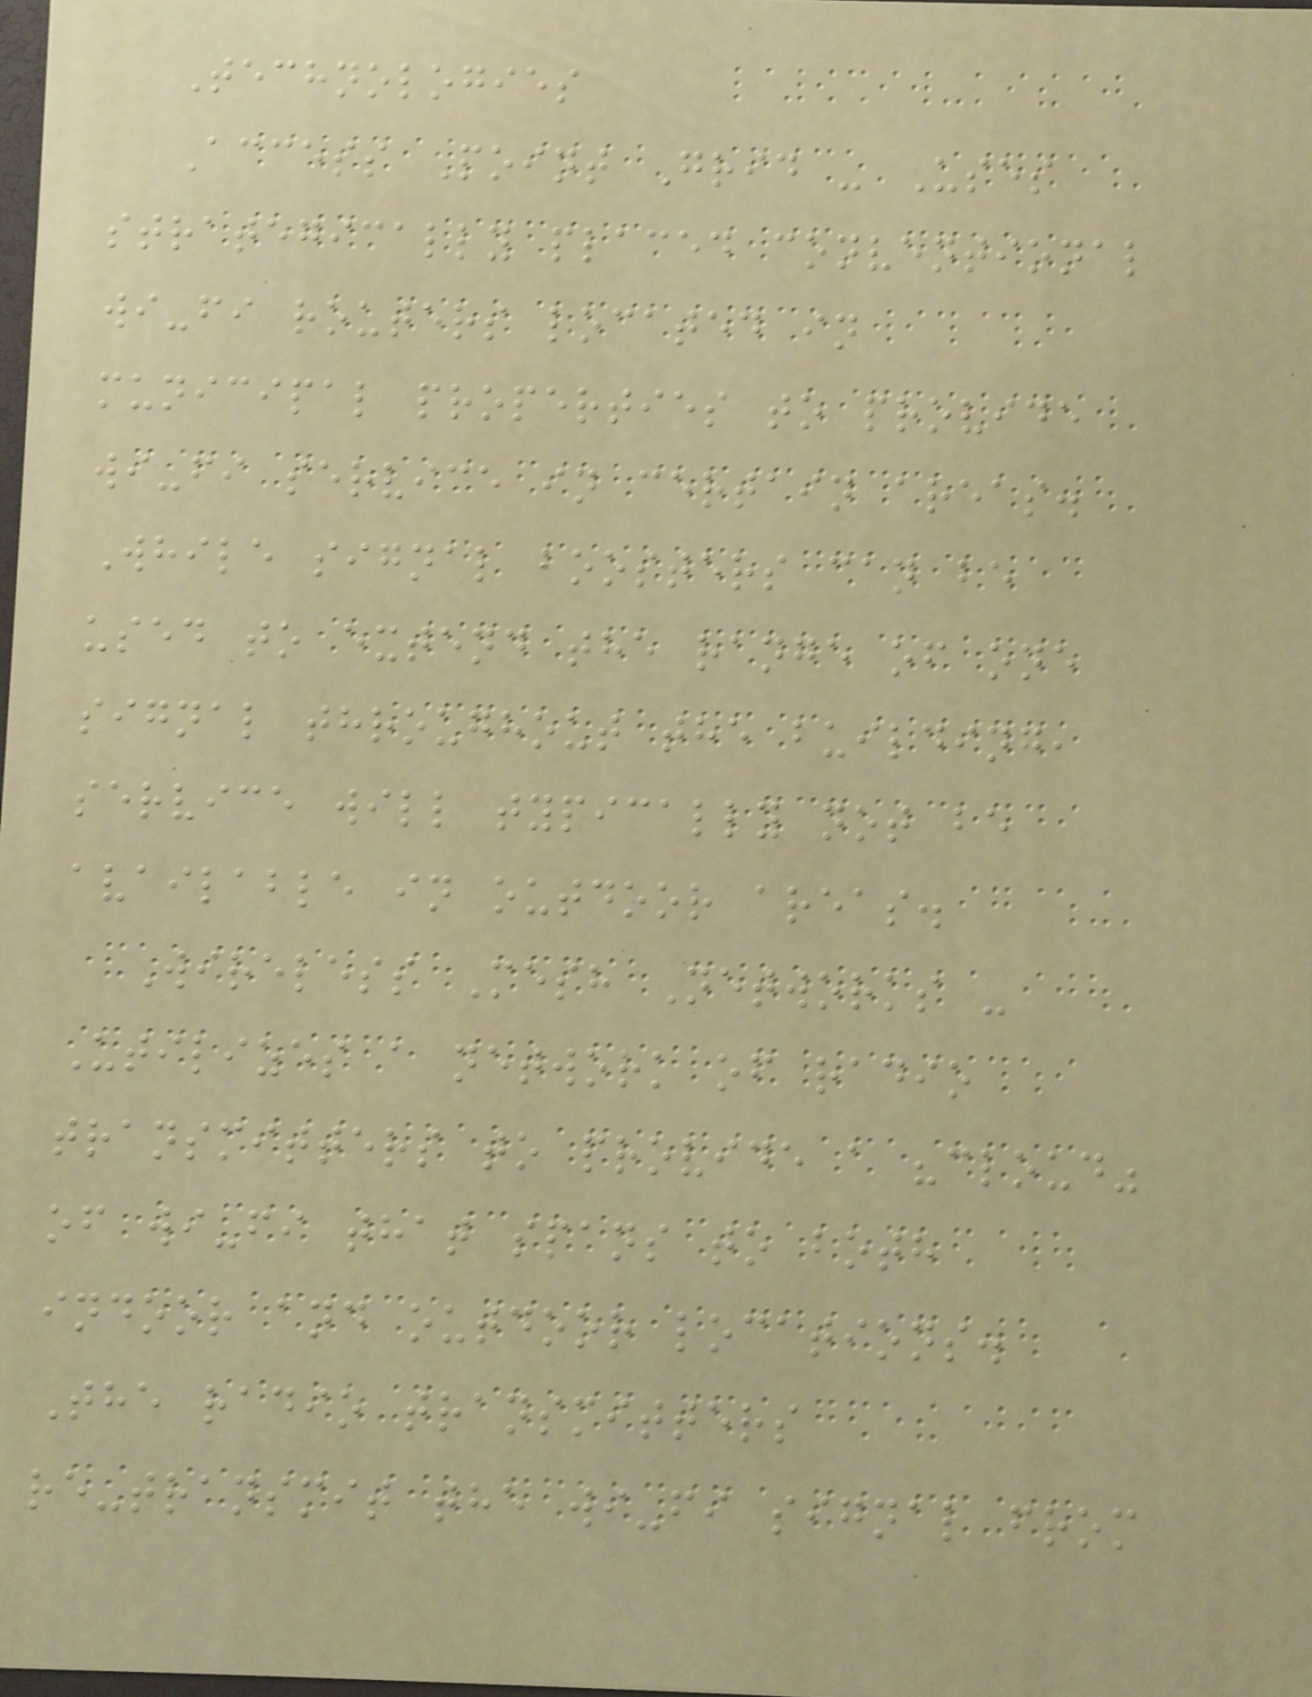Technologies
Access Point Grid - Uses
strategically placed conventional
wi-fi routers located in
municipal properties to provide
wi-fi service in certain areas.
While signal boosters can be
used to extend the range of one
signal throughout the building,
service will typically not be
available in outdoor areas.
Wireless Mesh Networks -
Utilizes a network of radio
transmitters to provide a "cloud"
of wi-fi that spans to both
indoor and outdoor locations.
The radio transmitters
re-transmit the wi-fi signal from
